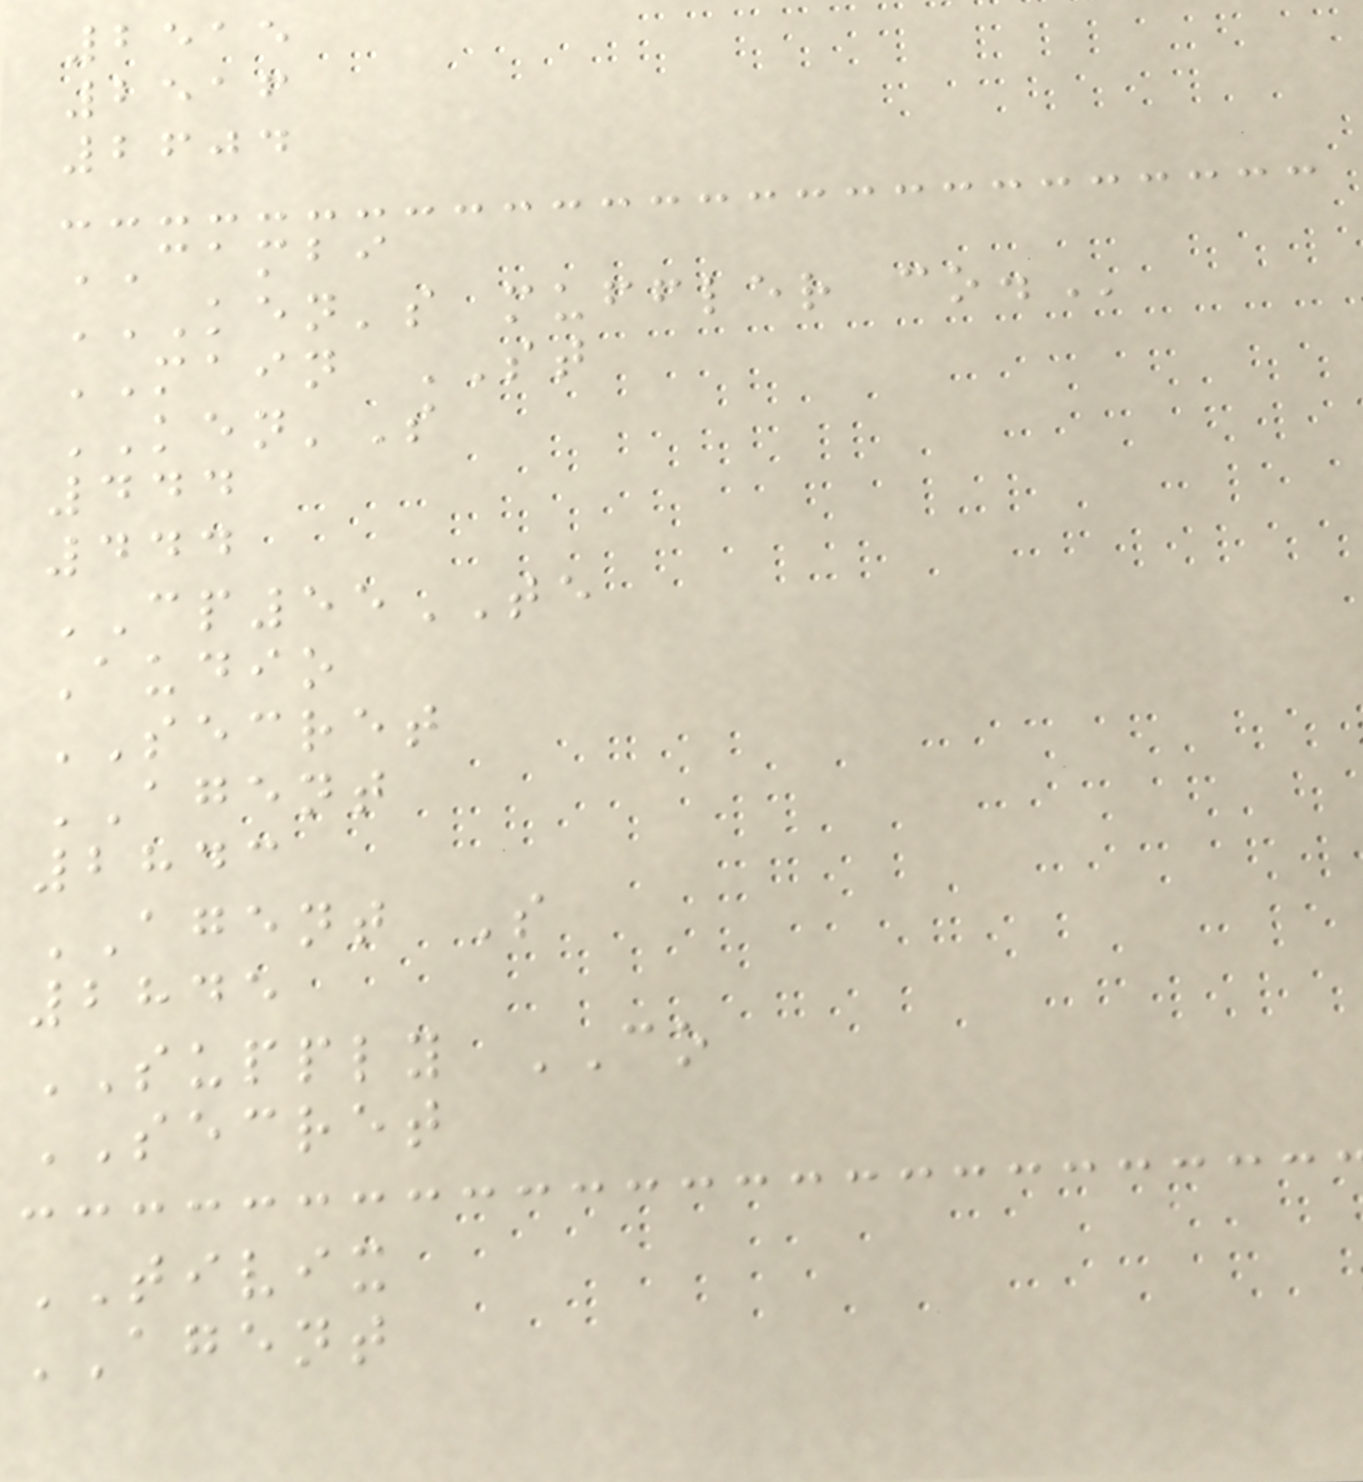2515
2516
2604
CAMBI
KEN'S MUFFLER CO.
MAIN ST
KEN'S
444
444
CP55TE
Audio
SECRET
AGENT
2843
AGENT S
2845
SUPPLY CO
SECRET
TIVIX
AGENT
